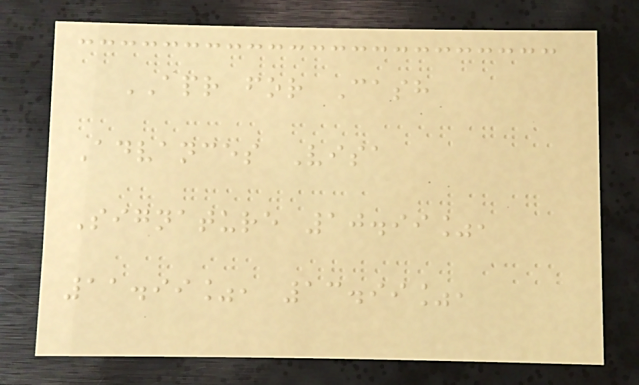APR for Cash
Advances Visa
Signature 10.99%,
11.99%, 13.99%,
